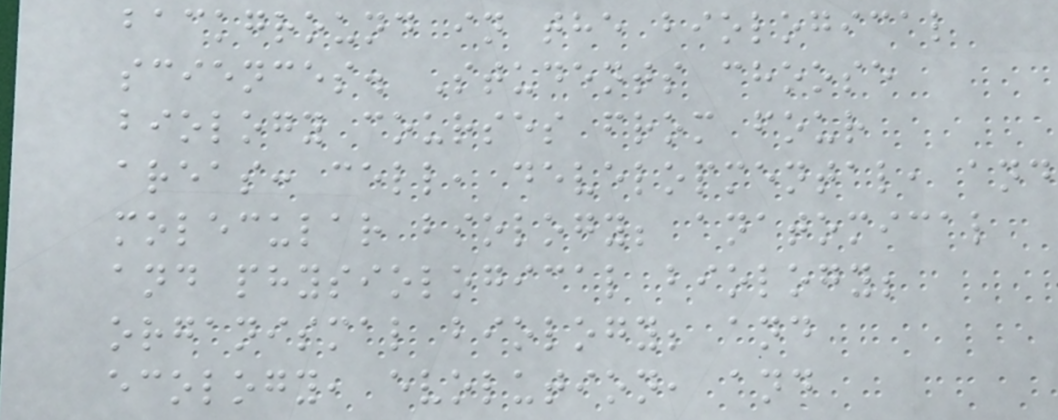background in the biological
sciences. Students choose
biology courses from four
areas: cell, developmental, and
molecular biology; anatomical
and physiological biology;
organismal biology; and
ecology, evolution, and
